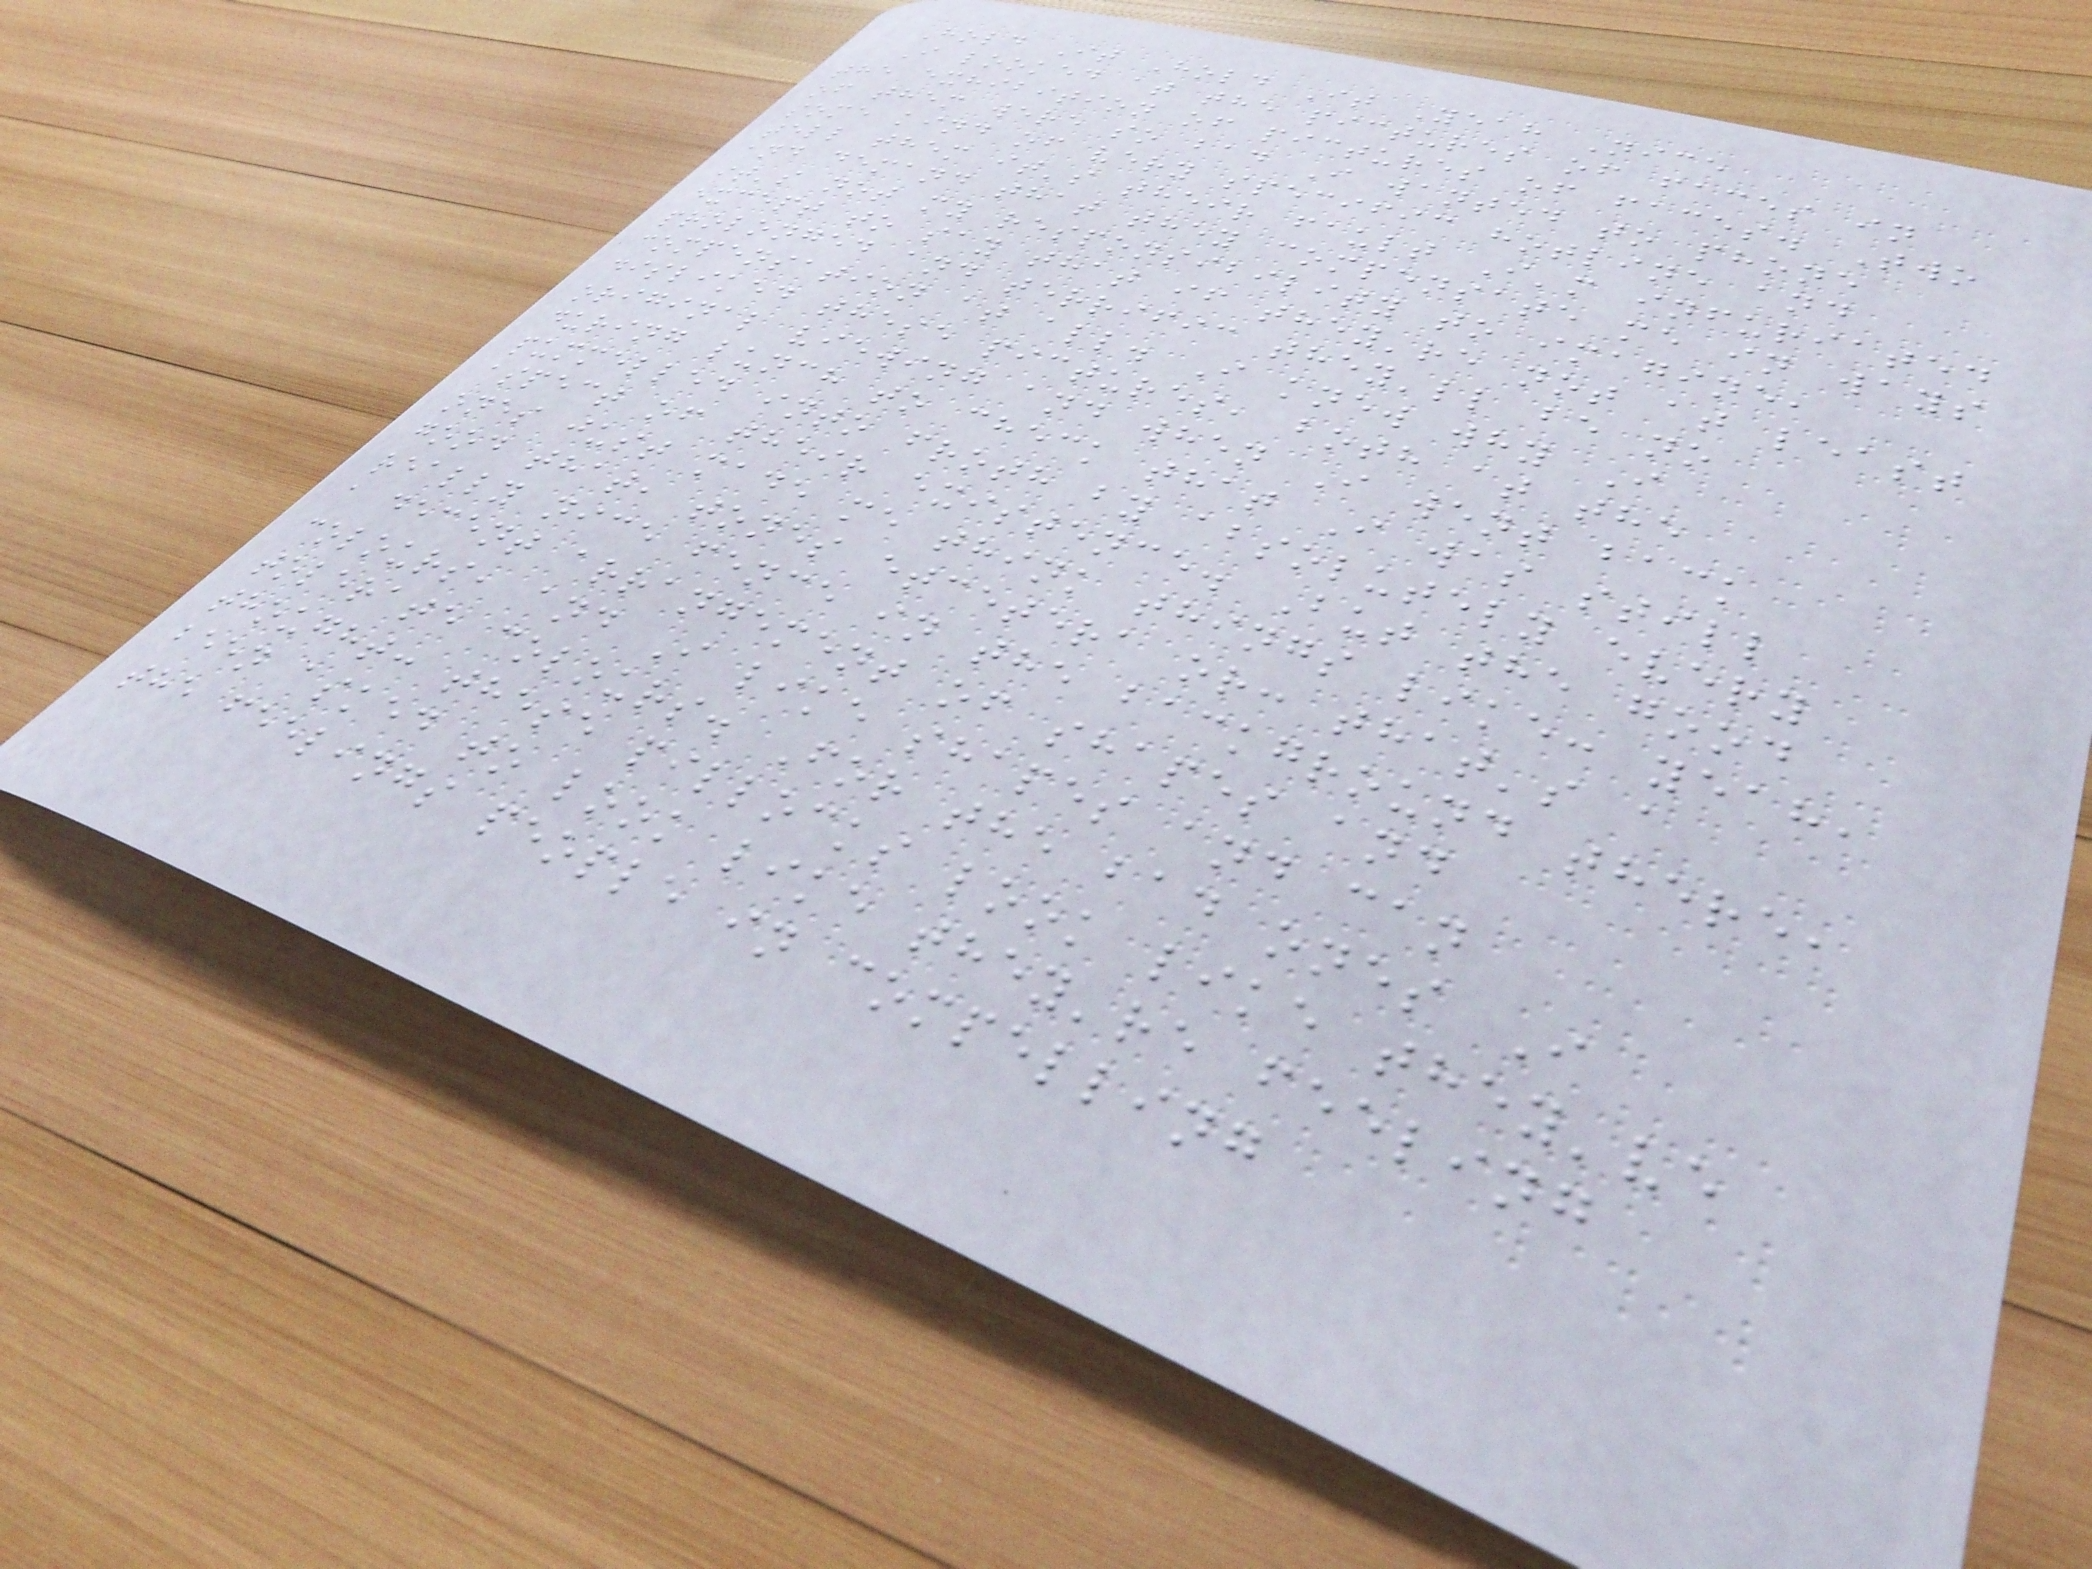Hold It Hold It Yeah Nice
I looked at the pictures of faces in
the exhibition of pictures of faces. Two
of them were so bad I wanted to phone
some kind of very specific hotline and
tell them it's their fault I'm infuriated
and demand that they compensate me in ways
it's not my responsibility to imagine,
except to say that if they're not at least
prolonged and terrific they'll be no
compensation at all. I knew why I
disliked these pictures, both at the
original viewing and when I went back
during lunch to check that I was still
pummelled into froth by absolutely every
aspect of their existence. But the good
ones just made me think things like: yeah,
good that, tones etcetera or: that's a
really nice fence in the background there,
a decent arrangement of shapes and
colours, and I like shapes and can
tolerate colours. For the bad ones I
thought: these pillocks look like they've
been asked to look like they're feeling
the feelings people in compelling
